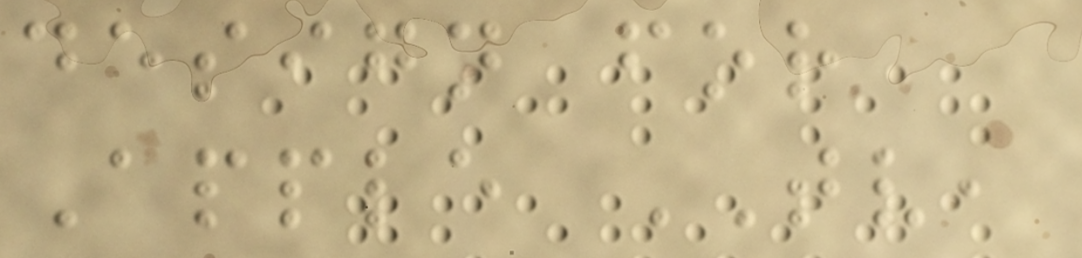design for
Apple TV,
